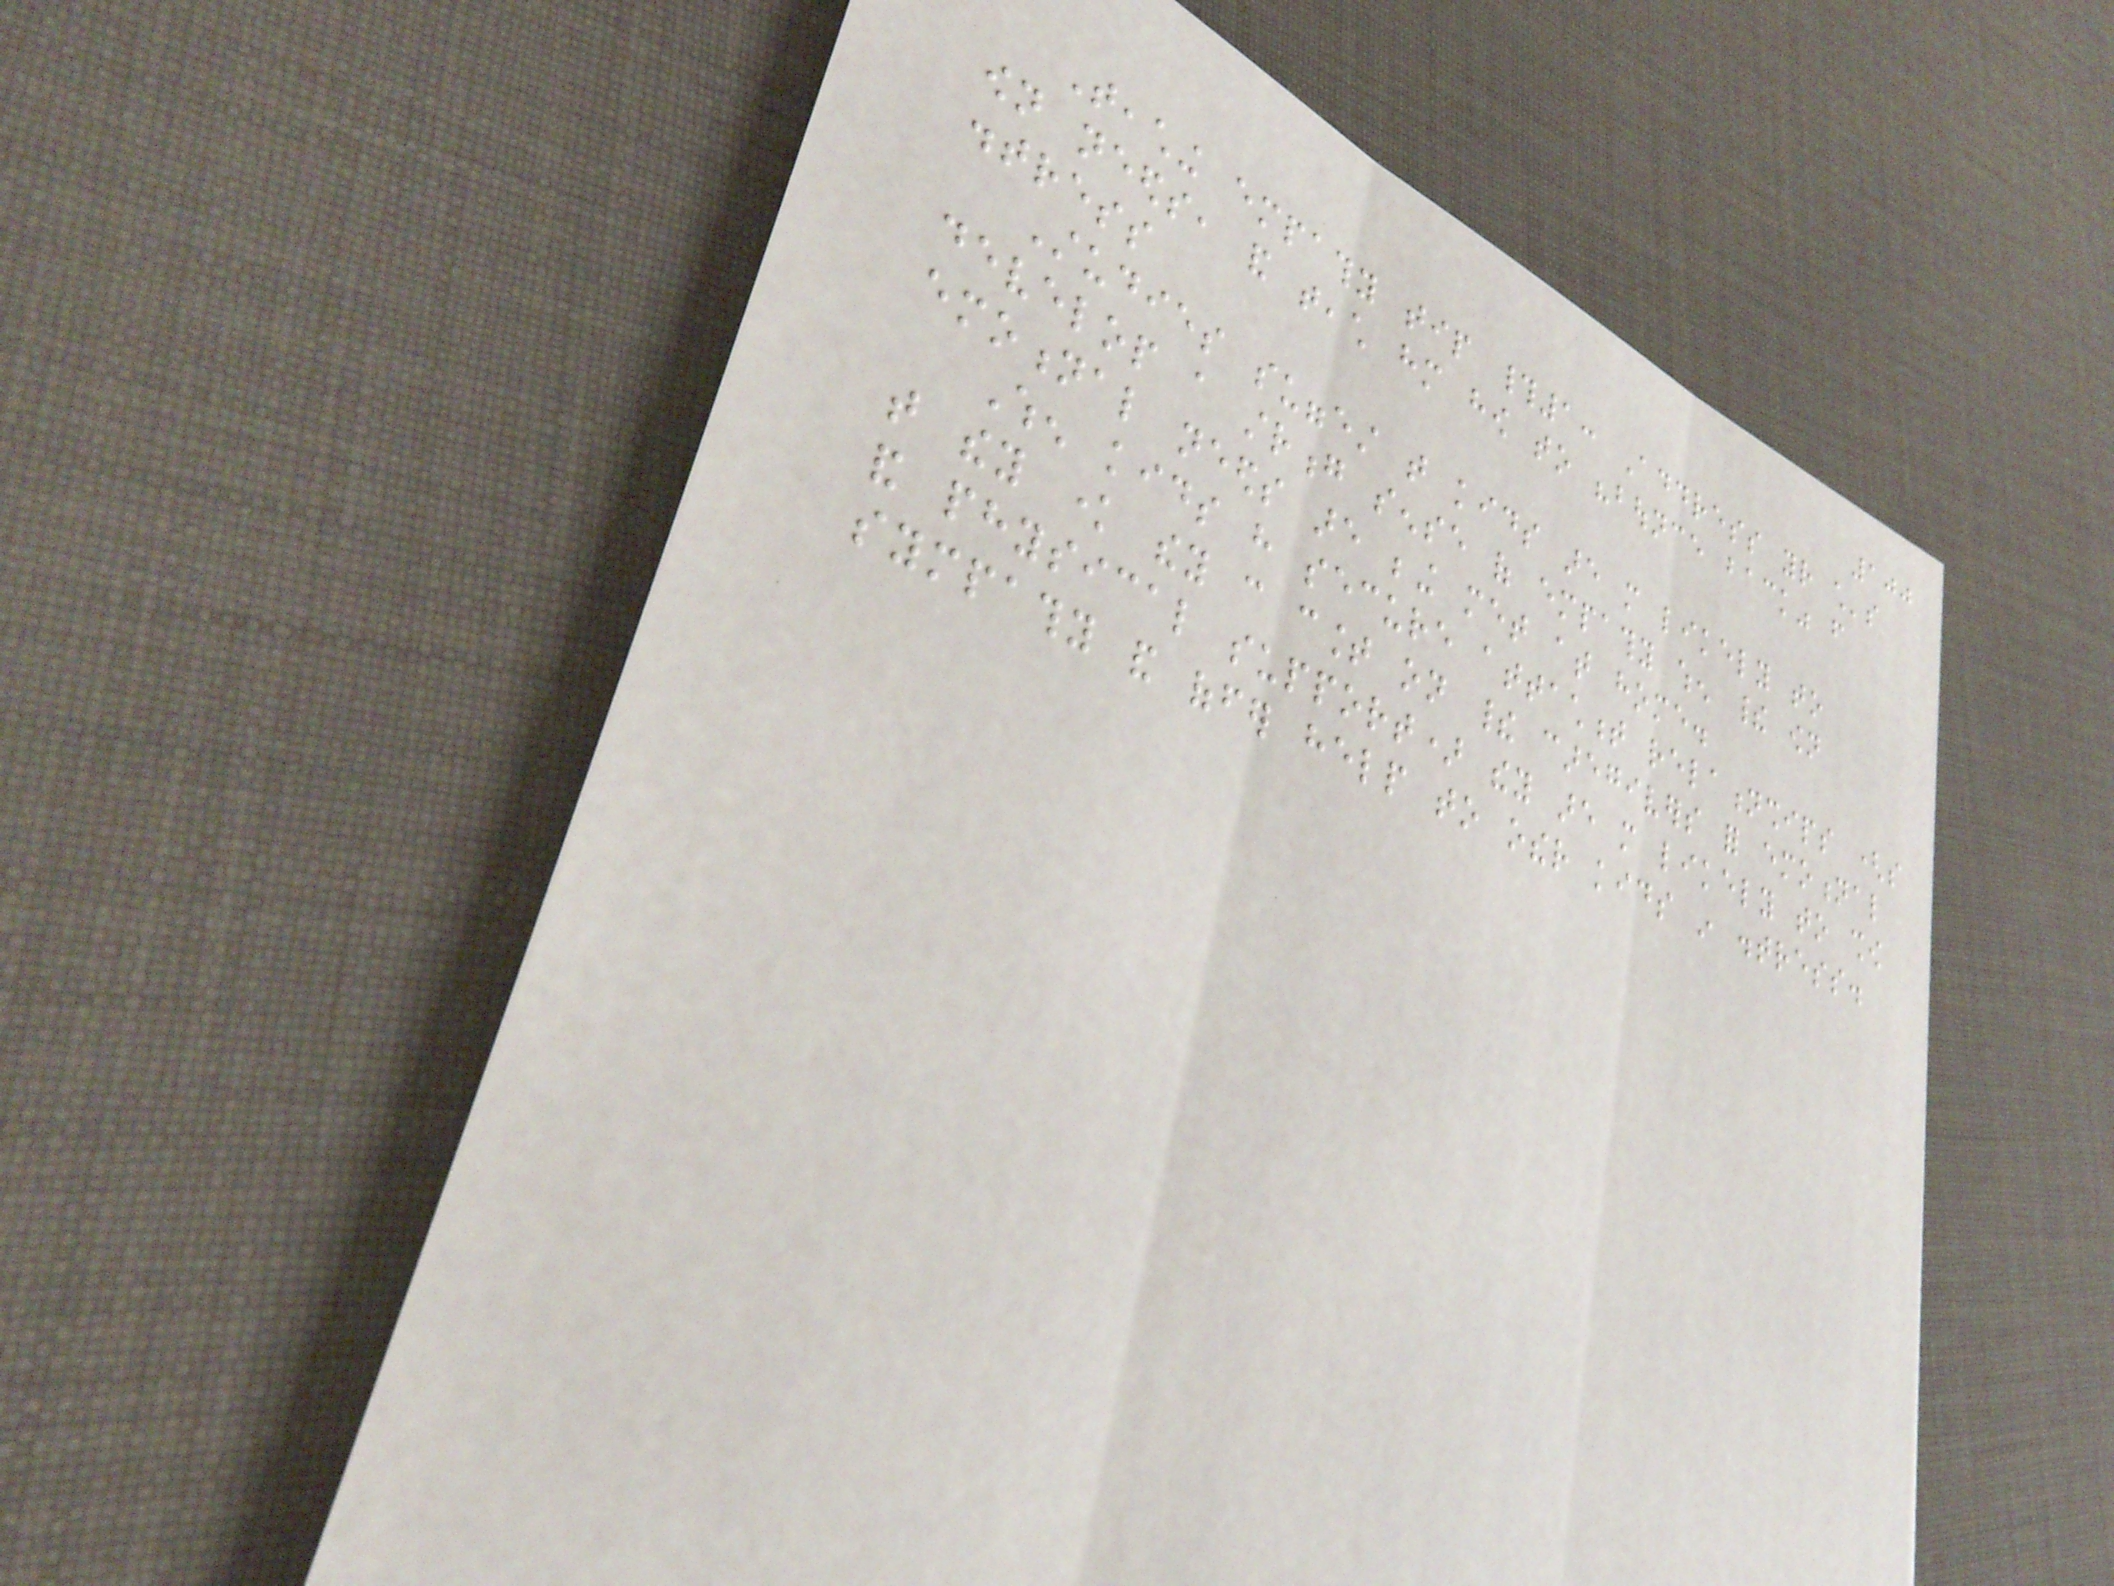100
Teaching empathy tip #1: Address your child's
own needs, and teach him how to "bounce back" from
distress
Studies suggest that kids are more likely to
develop a strong sense of empathy when their own
emotional needs are being met at home.
When kids have secure attachment relationships (so
that they know they can count on their caregivers for emotional
and physical support) they are more likely to show
sympathy and offer help to other kids in distress.
